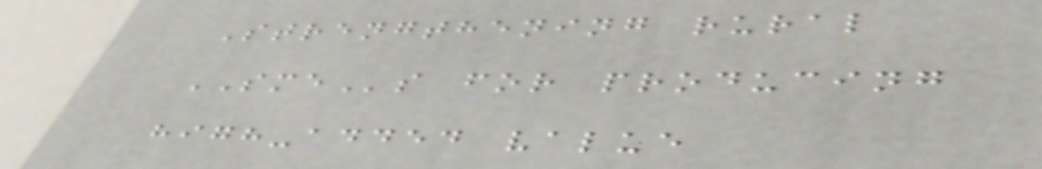Strengthening rural
SMEs for producing
high-added value
